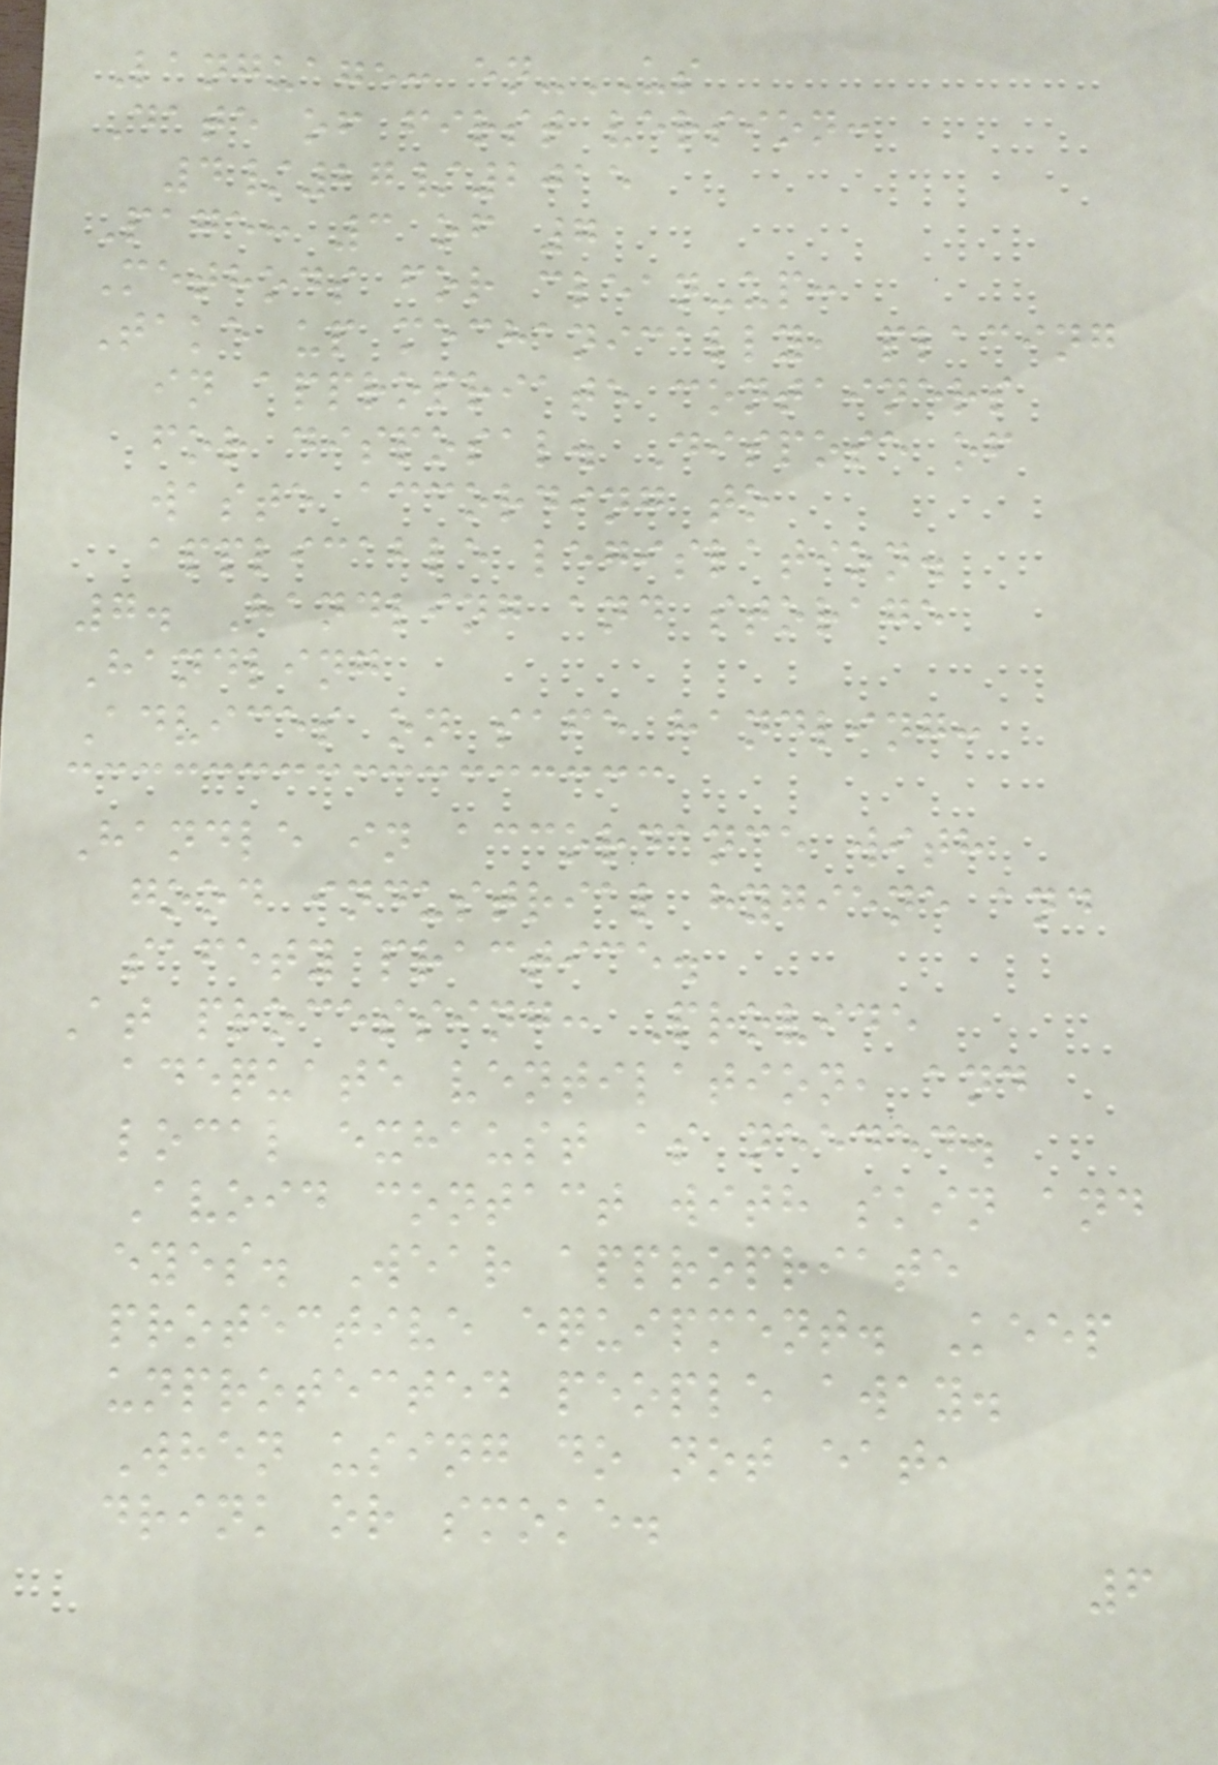Language: en-US
Date of first version:
4/27/2015
Page: 3 of 7
Methods for clean-up:
Take up mechanically, placing
in appropriate containers
for disposal. Dispose of
waste according to
applicable legislation.
7. Handling and storage
Handling
Advices on safe handling:
Handle in accordance with
good industrial hygiene and
safety practice.
At processing: Provide
adequate ventilation, and
local exhaust as needed.
Avoid contact with skin and
eyes. Wear appropriate
protective equipment. Keep
unprotected people away.
When using do not eat,
drink or smoke.
6
